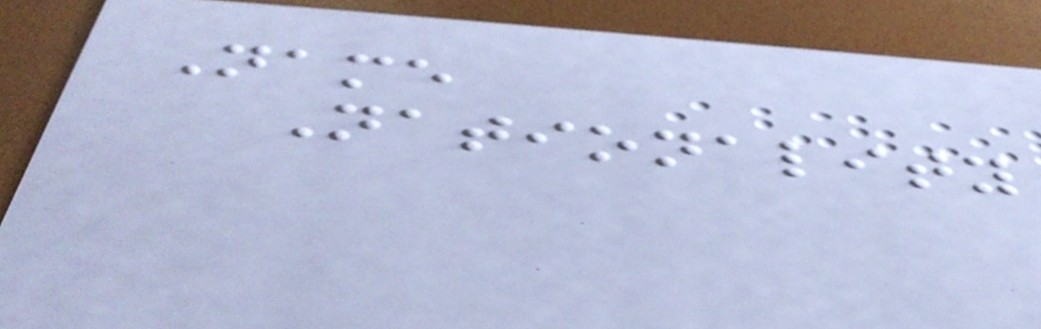Name
Nationality
